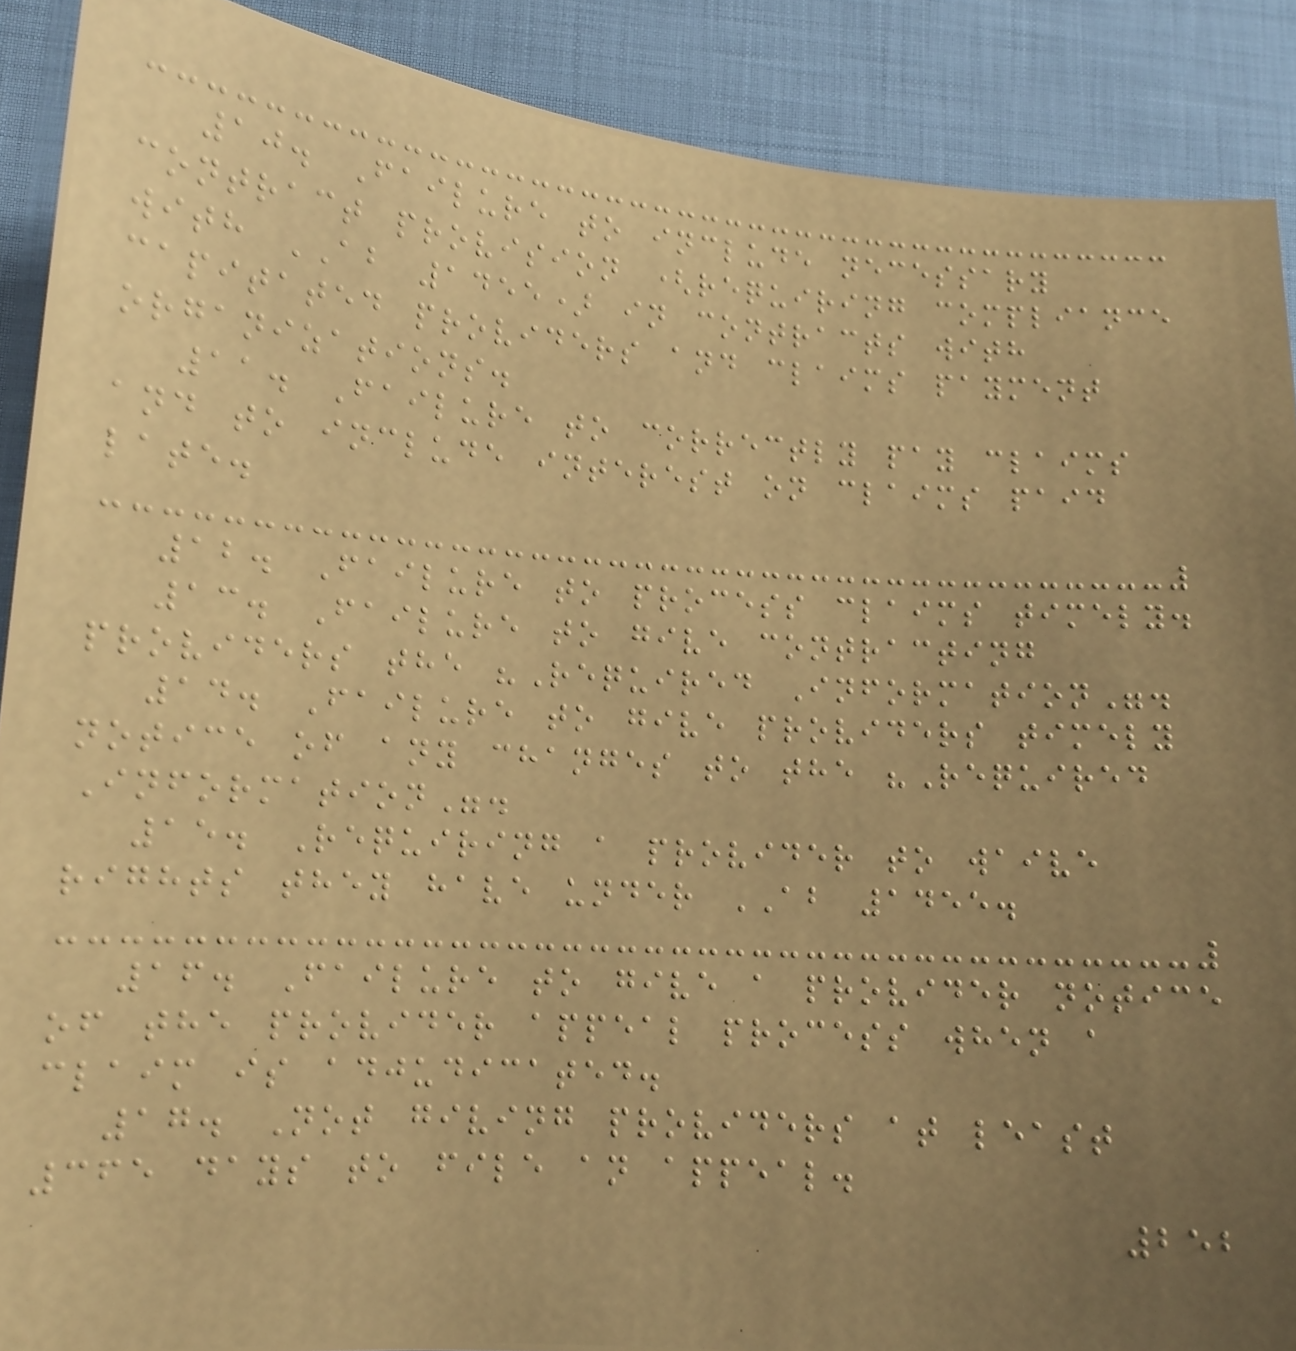10. Failure to include necessary
contract provision (requiring compliance
with AB 1455) in contracts with
capitated providers and claims payment
organizations.
11. Failure to correctly pay claims
and to include interest on claims paid
late.
12. Failure to process claims timely.
13. Failure to give contracting
providers the "Required Information".
14. Failure to give providers timely
notice of any changes to the "Required
Information".
15. Requiring a provider to waive
rights they have under AB 1455.
16. Failure to give a provider notice
of the provider appeal process when a
claim is adjudicated.
17. Not giving providers at least
365 days to file an appeal.
252
